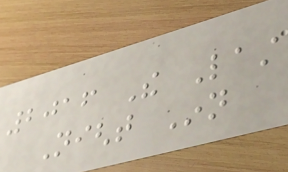2016 The Last
Night Inn
